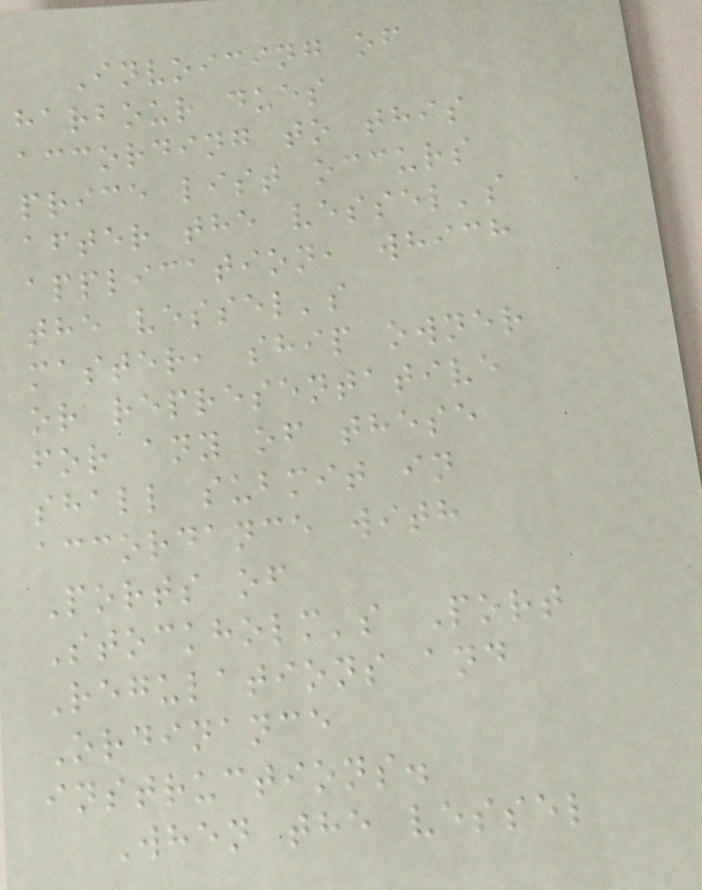Invoicing of
harbour dues
according to this
price list occurs
after the vessel's
application, which
the vessel's
master, ship owner
or representative
for any of these
shall submit in
accordance with
Ports of
Stockholm's Port
Regulations and
Ordinance
instructions.
When the vessel
